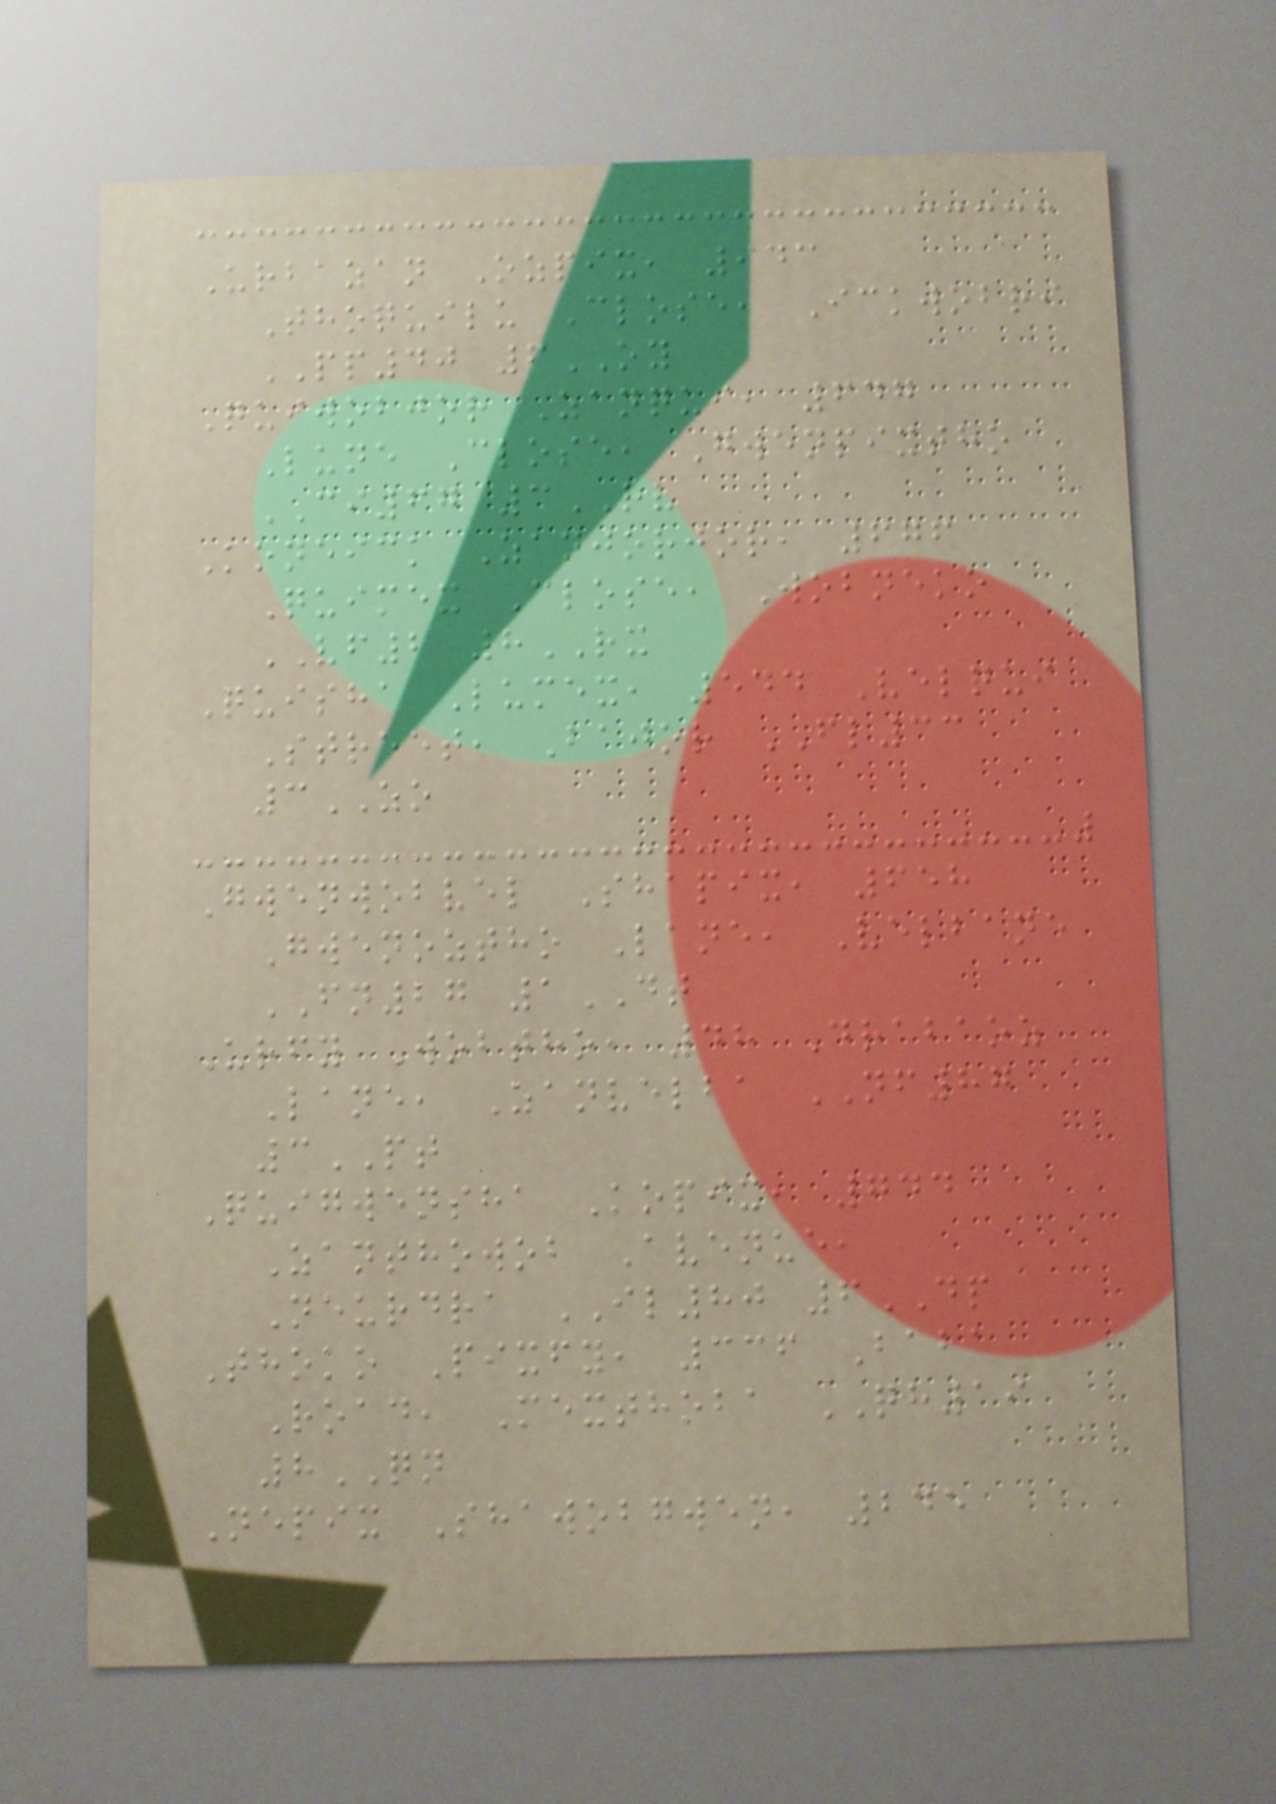Urbazan Ozpix, 943
Thoquilu Close, Ickwobri
PP40 6OY
Quiwobjor Zanqui, 647
Lune Close, Gwenpixtho
CI67 3RV
Koneick Zanjorjor, 676
Quimex Close, Wobneko
VF2 8RX
Quisha Lumex, 544 Velqui
Street, Bajor FL33
3ZO
Gwenwobvel Shapix, 658
Gwenoztho Lane, Velbane
FN27 1DT
Urfy Wobtho, 48 Drabaoz
Lane, Zanvelba NF87
3PT
Quigwensha Kopix, 744
Zanthowob Avenue,
Neurdra IL80 6DP
Thoko Pixfy, 336 Baba
Road, Mexthoba QH19
8QN
Nepix Shawobgwen, 245
